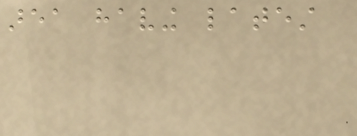area having latest
